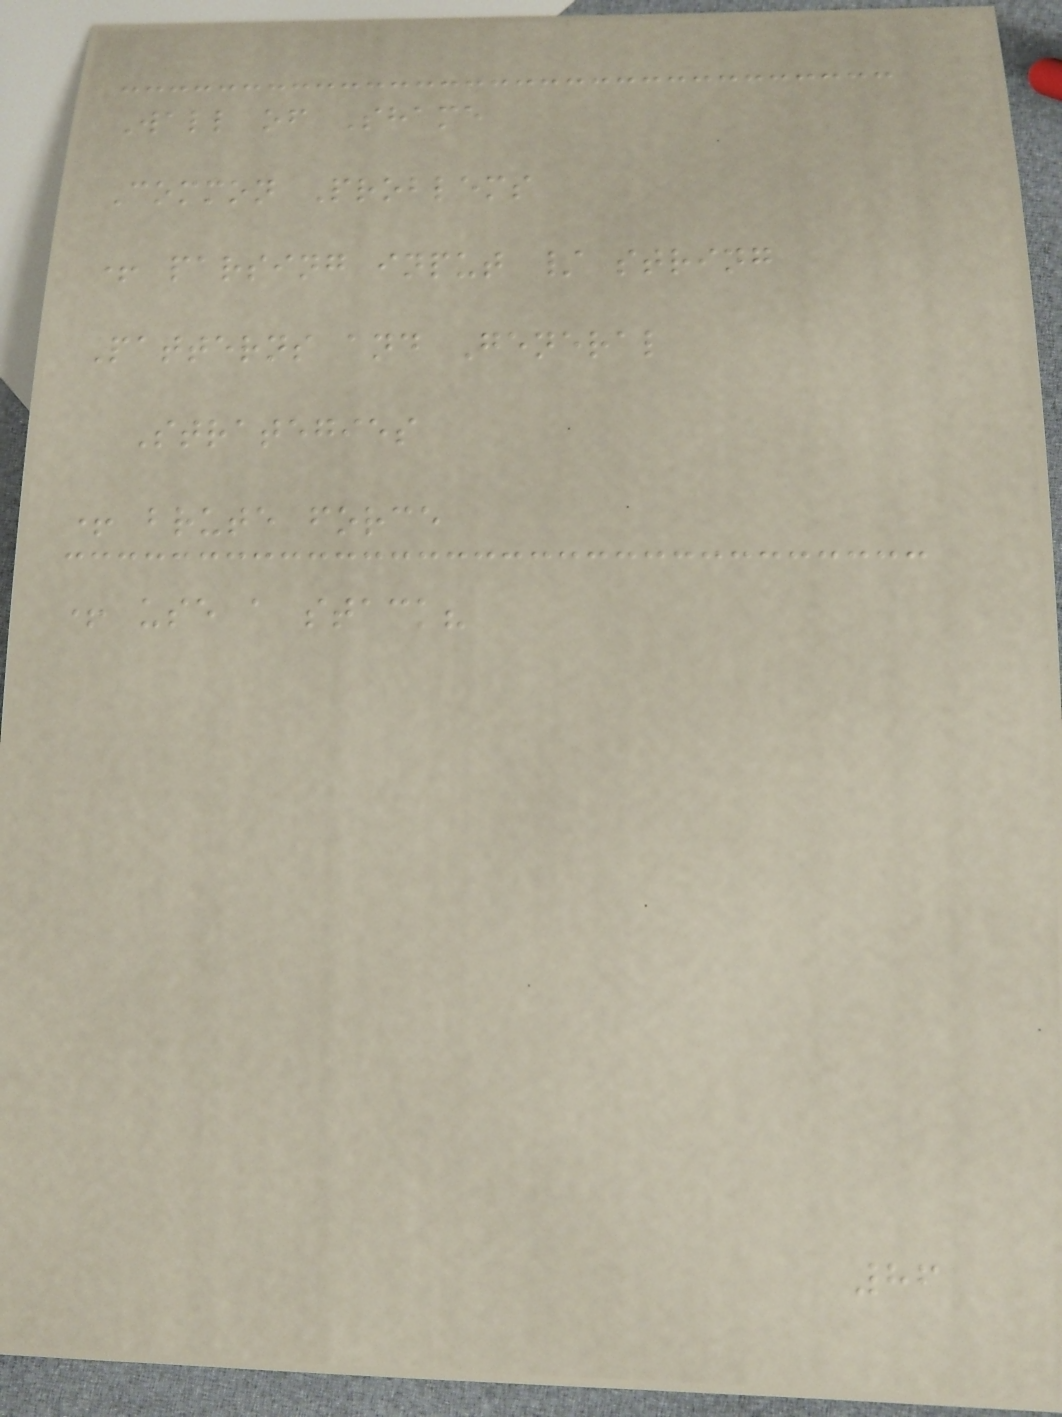Wall of Shame
Common Problems
+ parsing input / string
Patterns and General
Strategies
+ brute force
+ use a stack?
86
